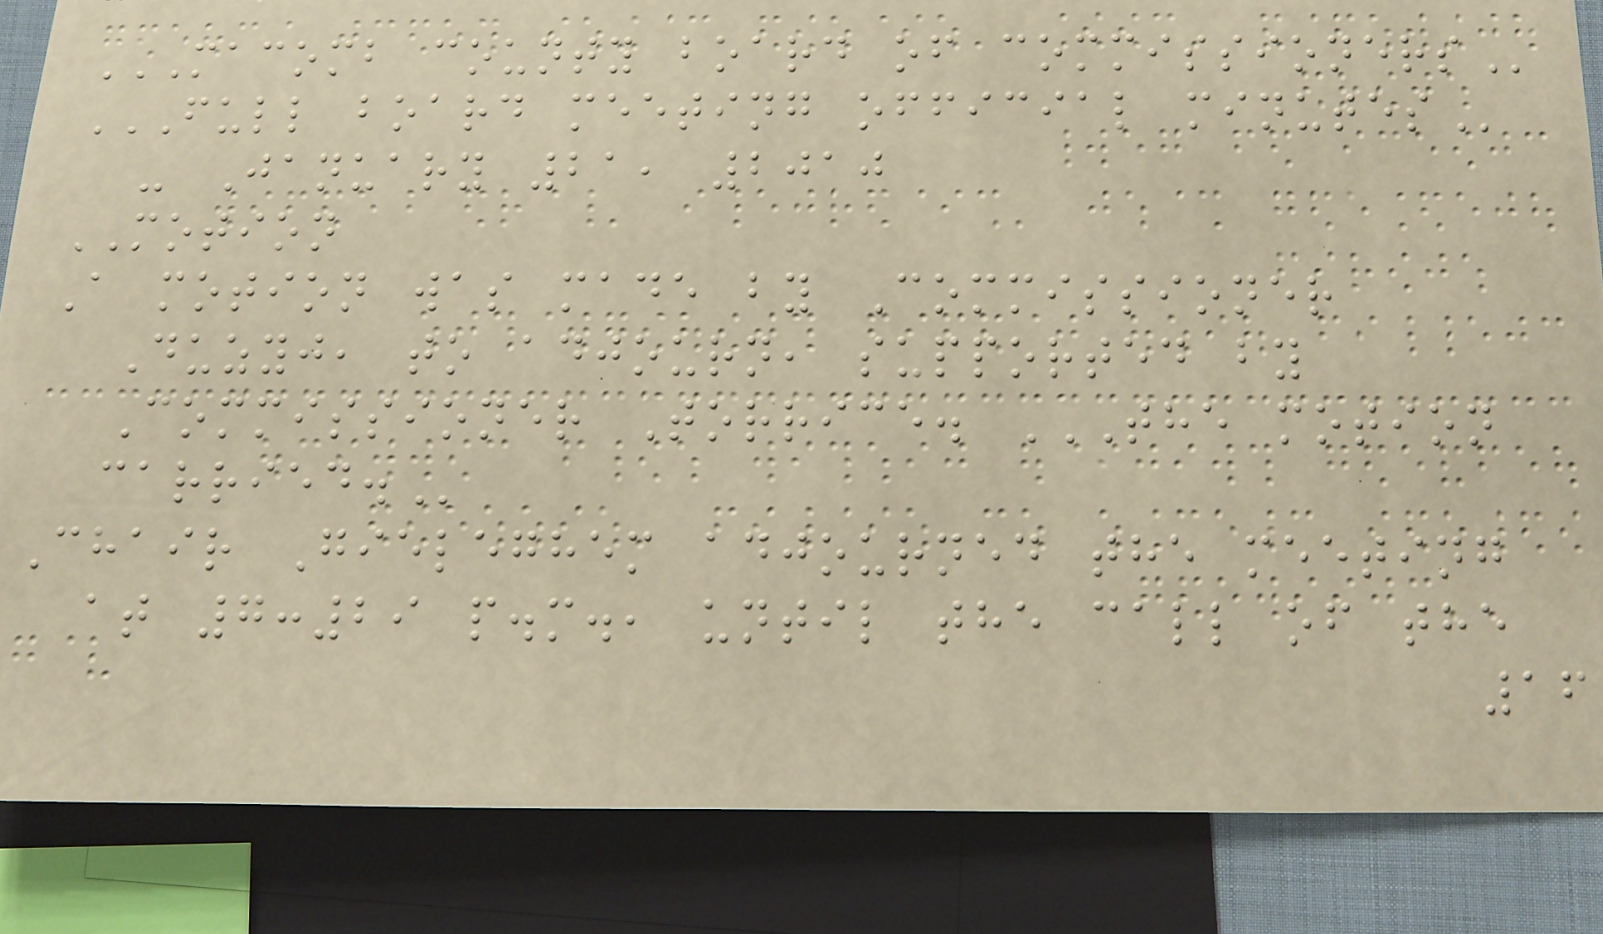MACOMB COUNTY BOARD OF COMMISSIONERS
FULL BOARD MEETING OFFICIAL MINUTES
- January 21, 2010
MOTION
A motion was made by Commissioner
Duzyj, to adjourn, supported by
Commissioner Torrice. THE MOTION
CARRIED.
Chair Gieleghem adjourned the meeting
at 7:29 p.m., until the call of the
16
